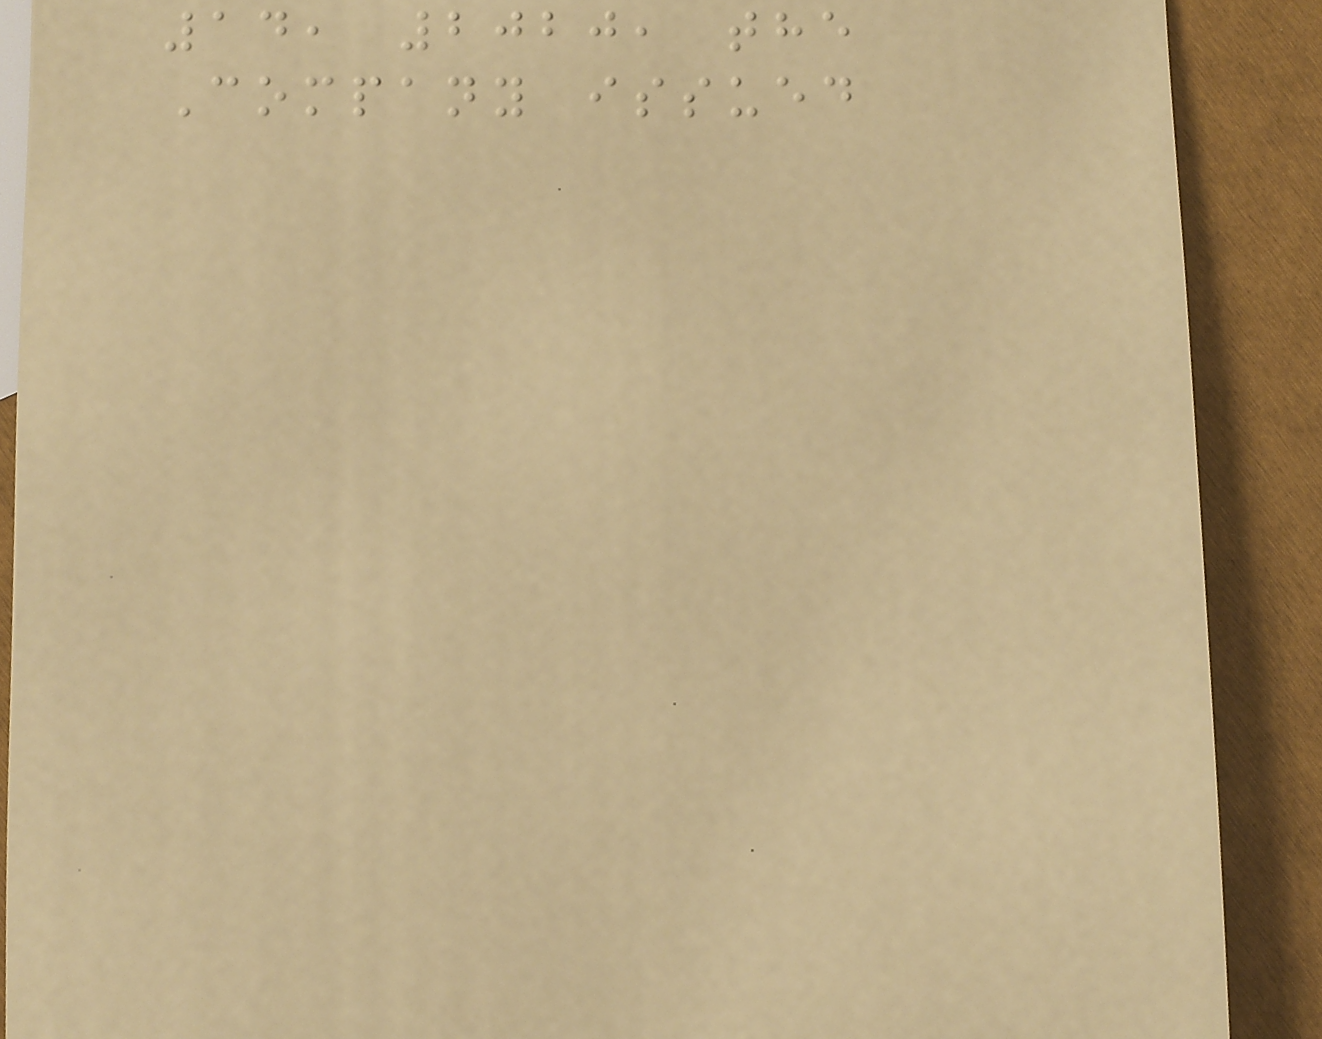14, 2020, the
Company issued
